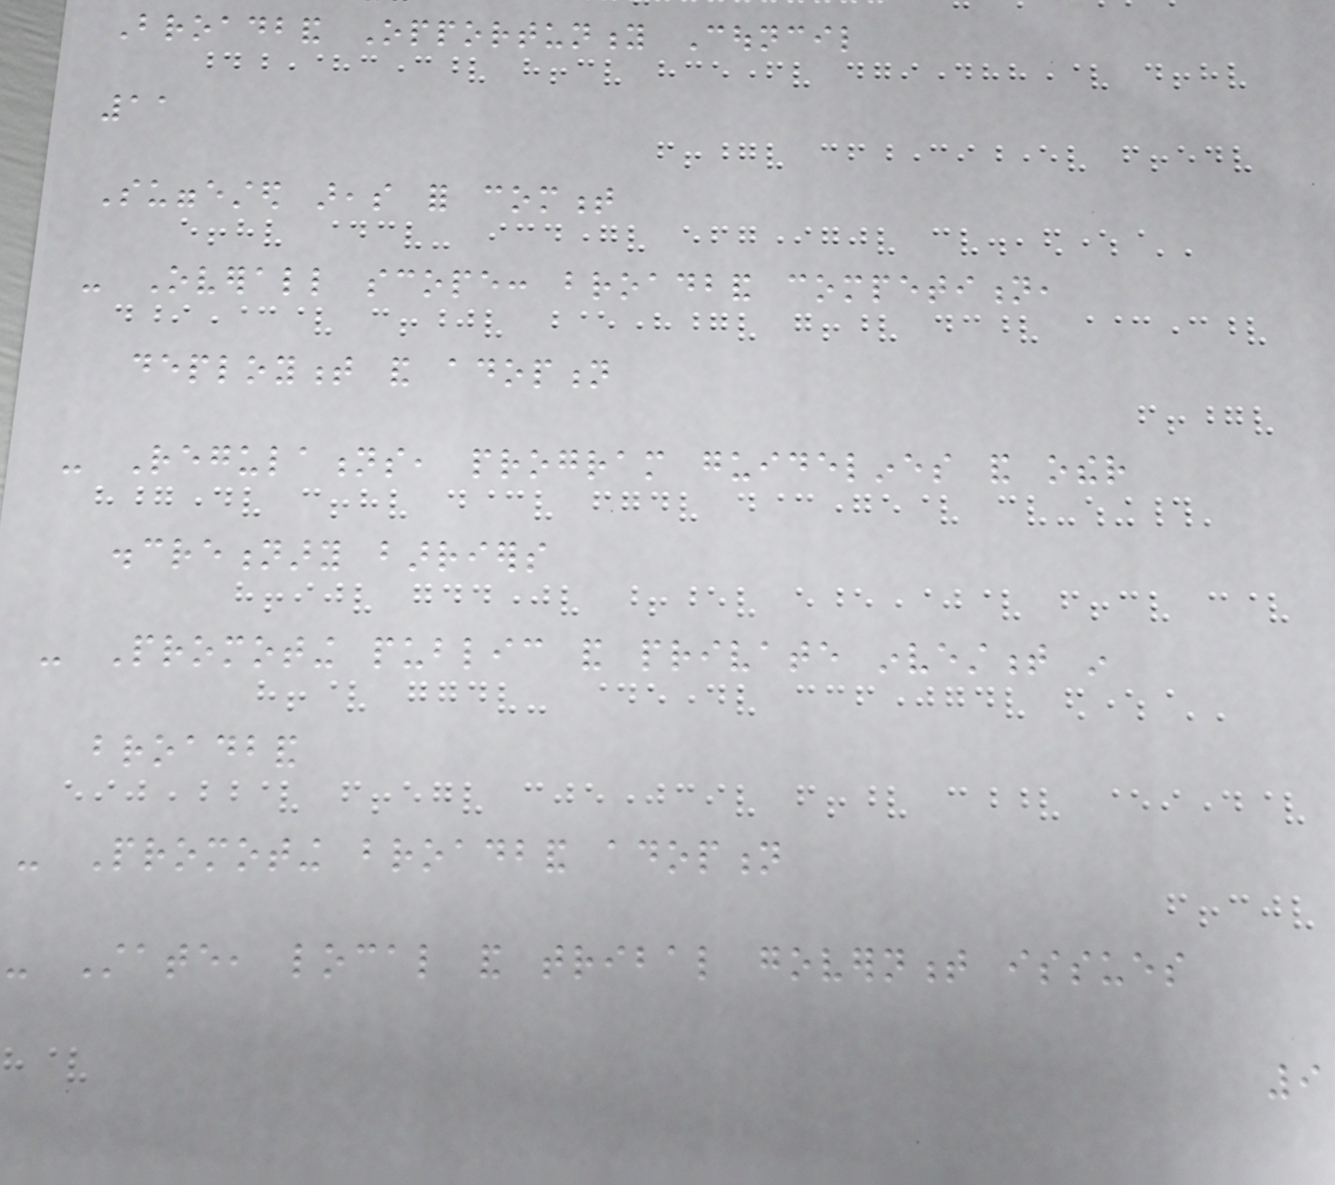Broadband Opportunity Council
11
Suggested areas for comment
- Overall scope: broadband competition,
deployment and adoption
- Regulations, program guidelines and other
discretionary barriers
- Promoting public and private investment in
broadband
- Promoting broadband adoption
- State, local and tribal government issues
9
